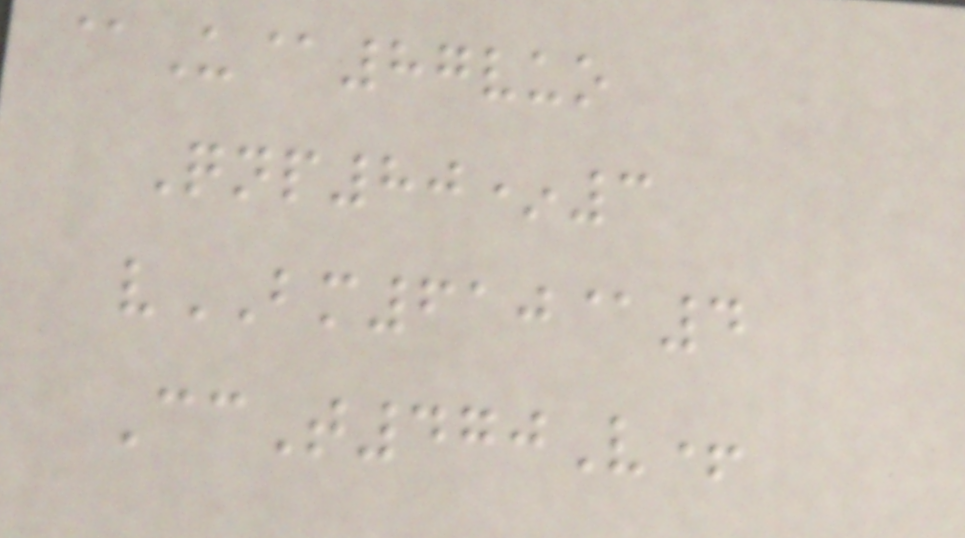@U@87vuo
Qnp80*3
vBM610@4
CcT470V+
